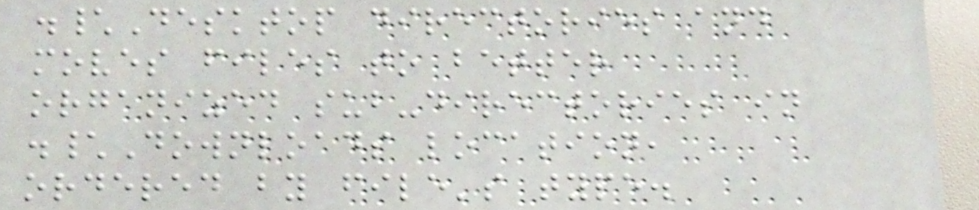.\Desktop directories and
moves files to better
organized sub-directories in
.\Downloads location,
ordered by file's type.
